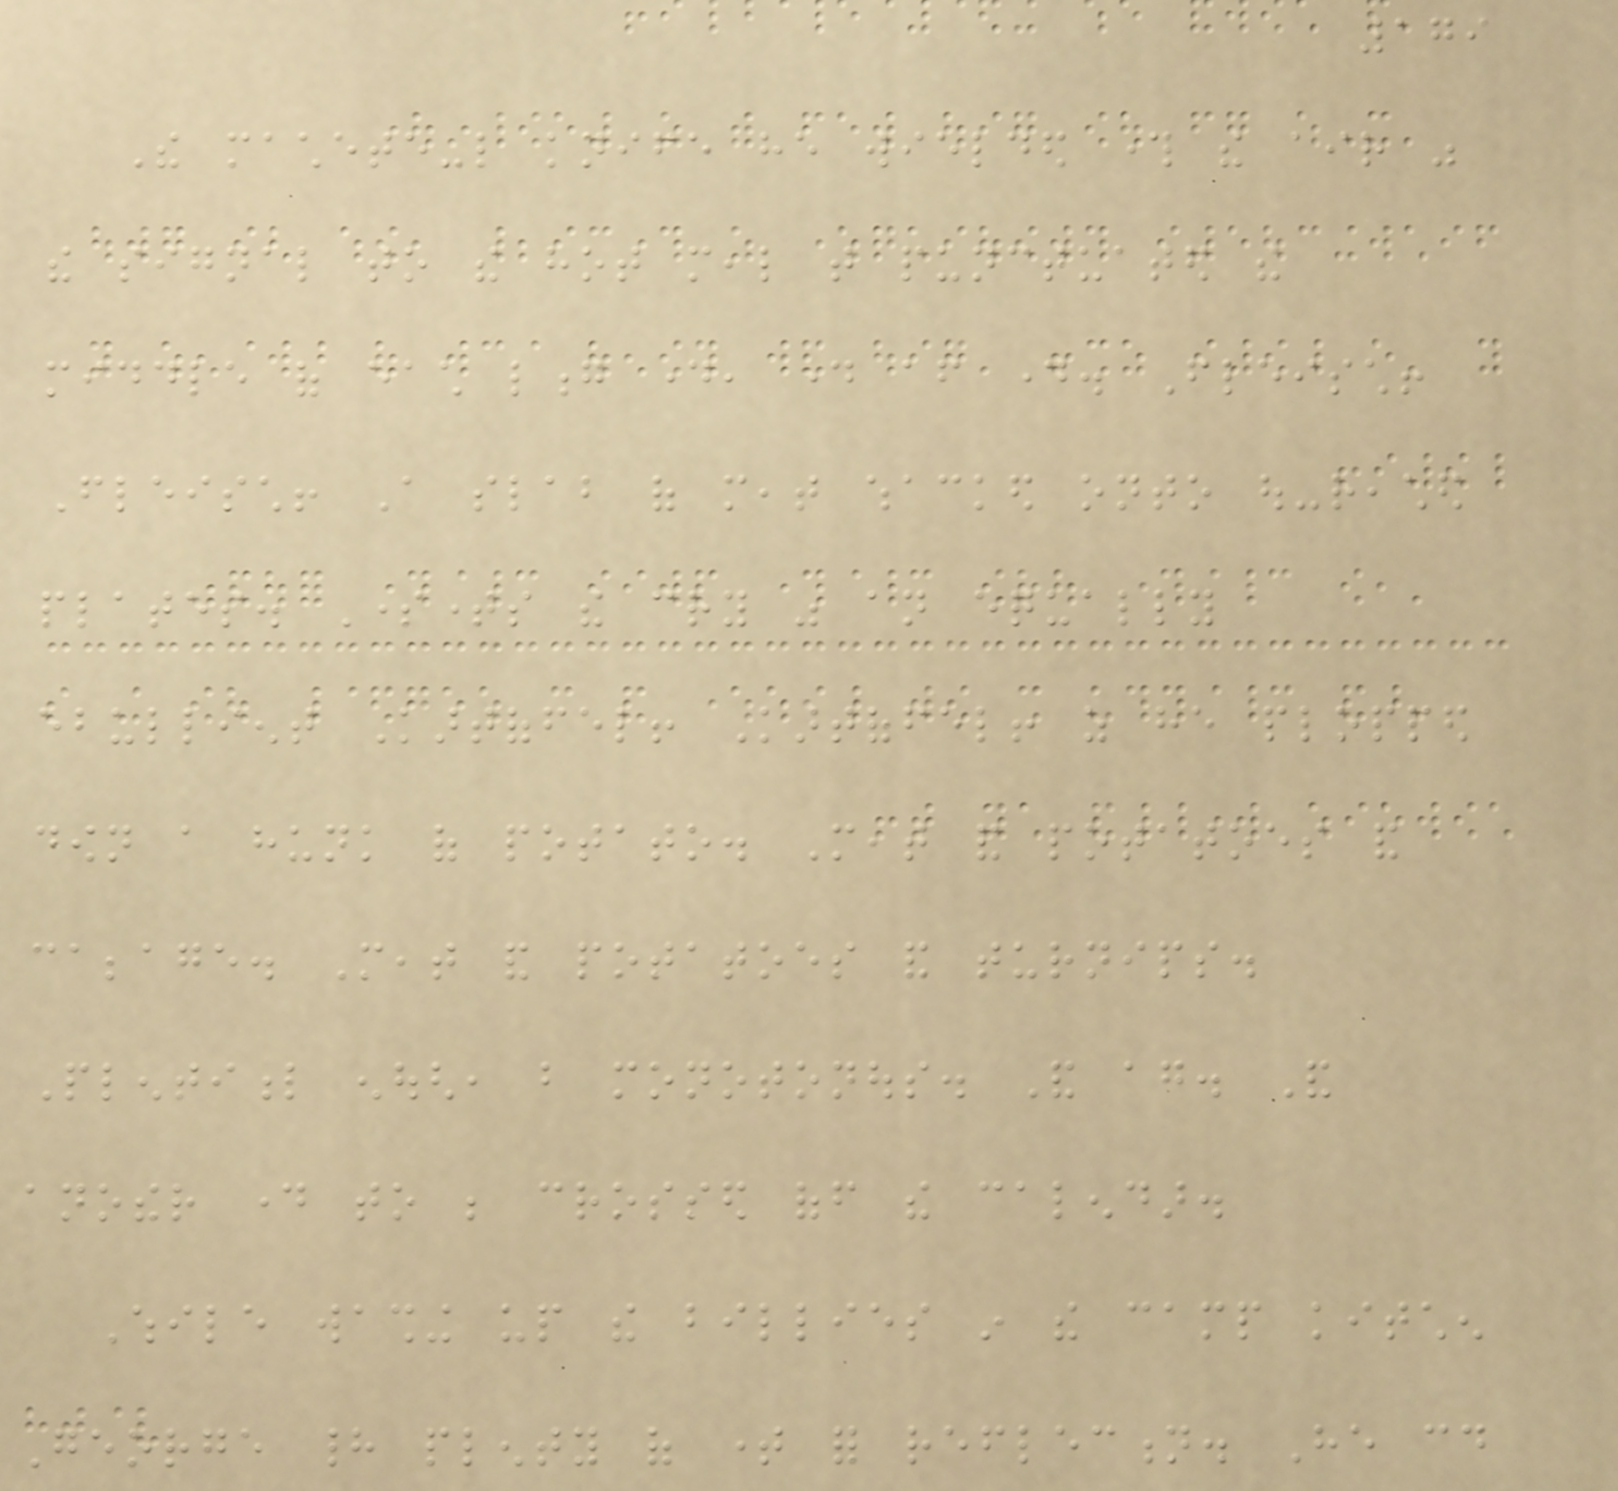179
The machete-like knife he wielded through the air was
the signal to the hot meal that punctuated the
middle of each long day, day after day. Fleisch!
Fleisch! A slab of meat whacked onto out-reached
plates. Sometimes the cry was an equally
ebullient Kartoffel! Kartoffel! as he plopped
down a hunk of potato. Meat and potatoes and
cabbage. Meat and potatoes and turnips.
Plentiful enough, but monotonous. And again. And
another day to be crossed off the calendar.
While washing up the billies in the camp kitchen
George had plenty of time for reflection. He could
